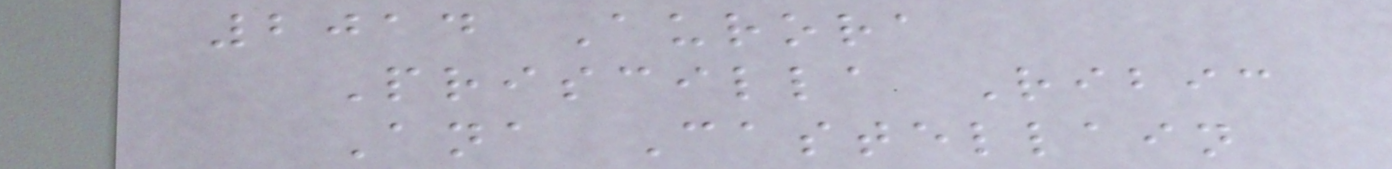2014 Aurora
Priscilla Ribic
Ana Castellain
